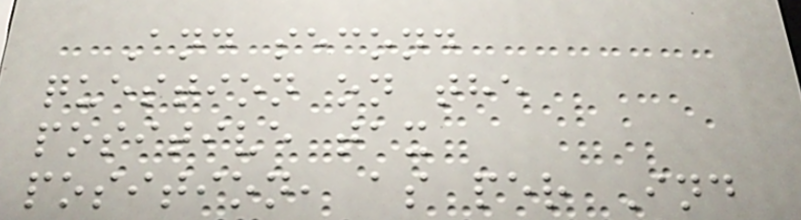And second
question on the
positive tax
position, as per Ind
